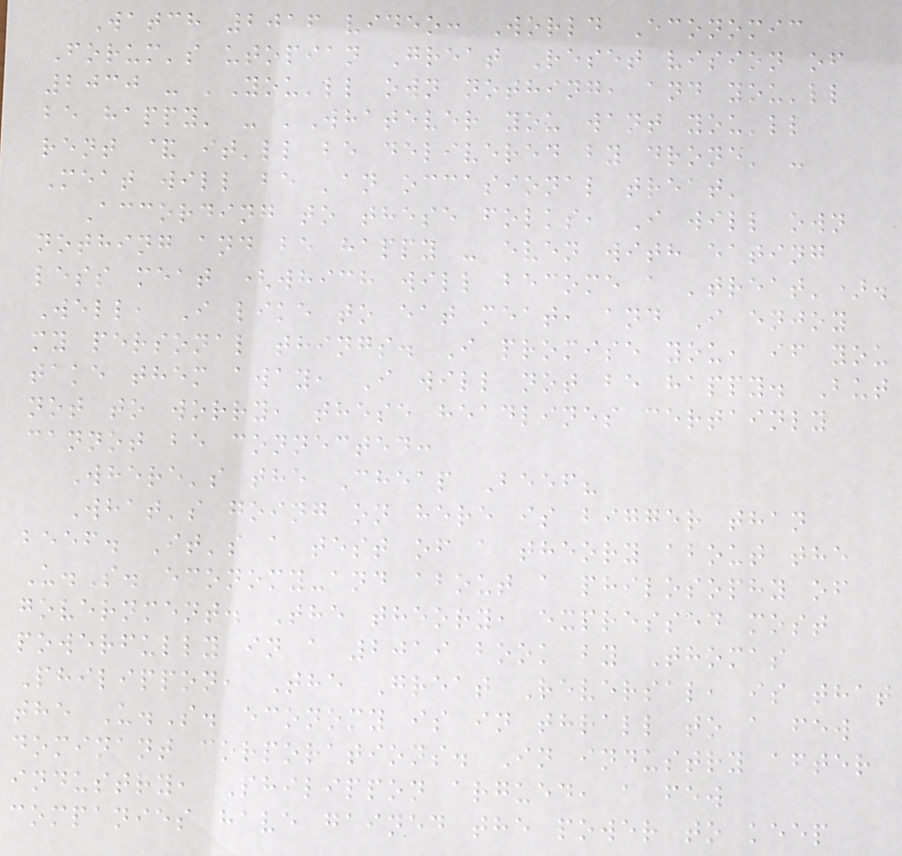Watch 2016 video: World Economic
Forum's utopian Great Reset vision of
2030 - 'You'll own nothing, and you'll
be happy' - 'Whatever you want you'll
rent & it'll be delivered by drone' -
Meat will be 'an occasional treat'
According to these folks, I will own
nothing and be happy - even with eating
less meat (which will become a 'treat').
Well, I like to eat meat, and I enjoy
my personal things. I promise you, if you
take them away, I will not be happy. But
not to worry, these headlines certainly
cannot be connected:
Where's the Cheap Beef?
What's going on here is bigger than
beef. It's a test of a theory about the
U.S. economy-and about a philosophy of
government. The theory, expressed most
powerfully in a 2019 book by Thomas
Philippon, The Great Reversal, is that
the U.S. economy is in thrall to a few
dominant corporations. In industry after
industry, Philippon argued, a few
companies have gained the power to keep
